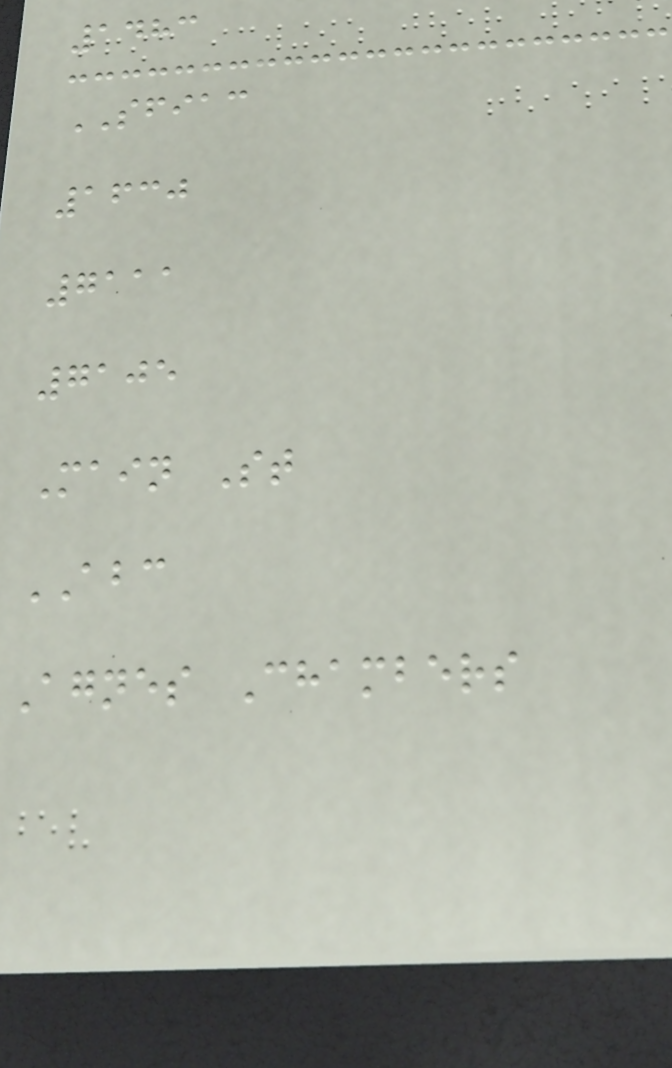1483
SFIAC
1630
7111
7105
Main St
ABC
Agnes Chambers
